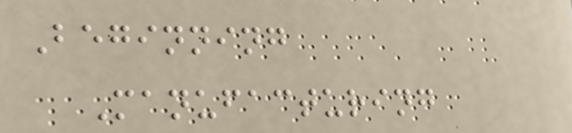Beginning
Manufacturing
